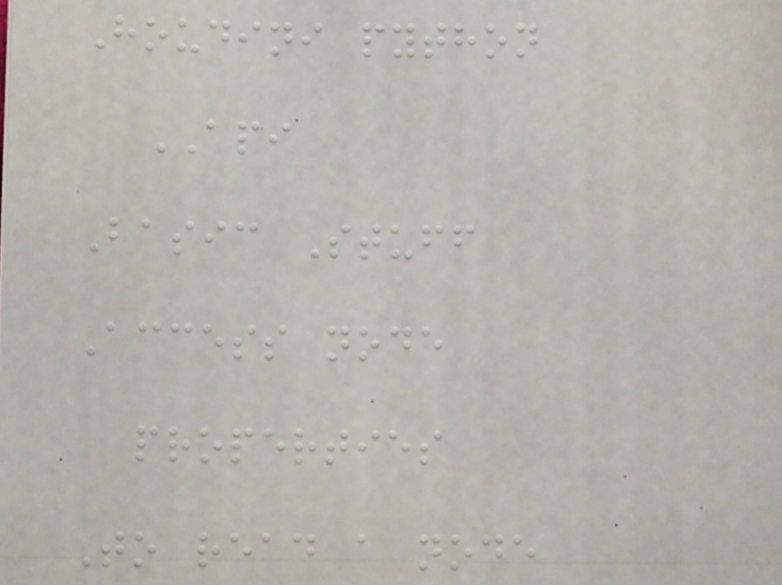Houdini python
API
Basic Stuff
Access node
properties
To read a node
